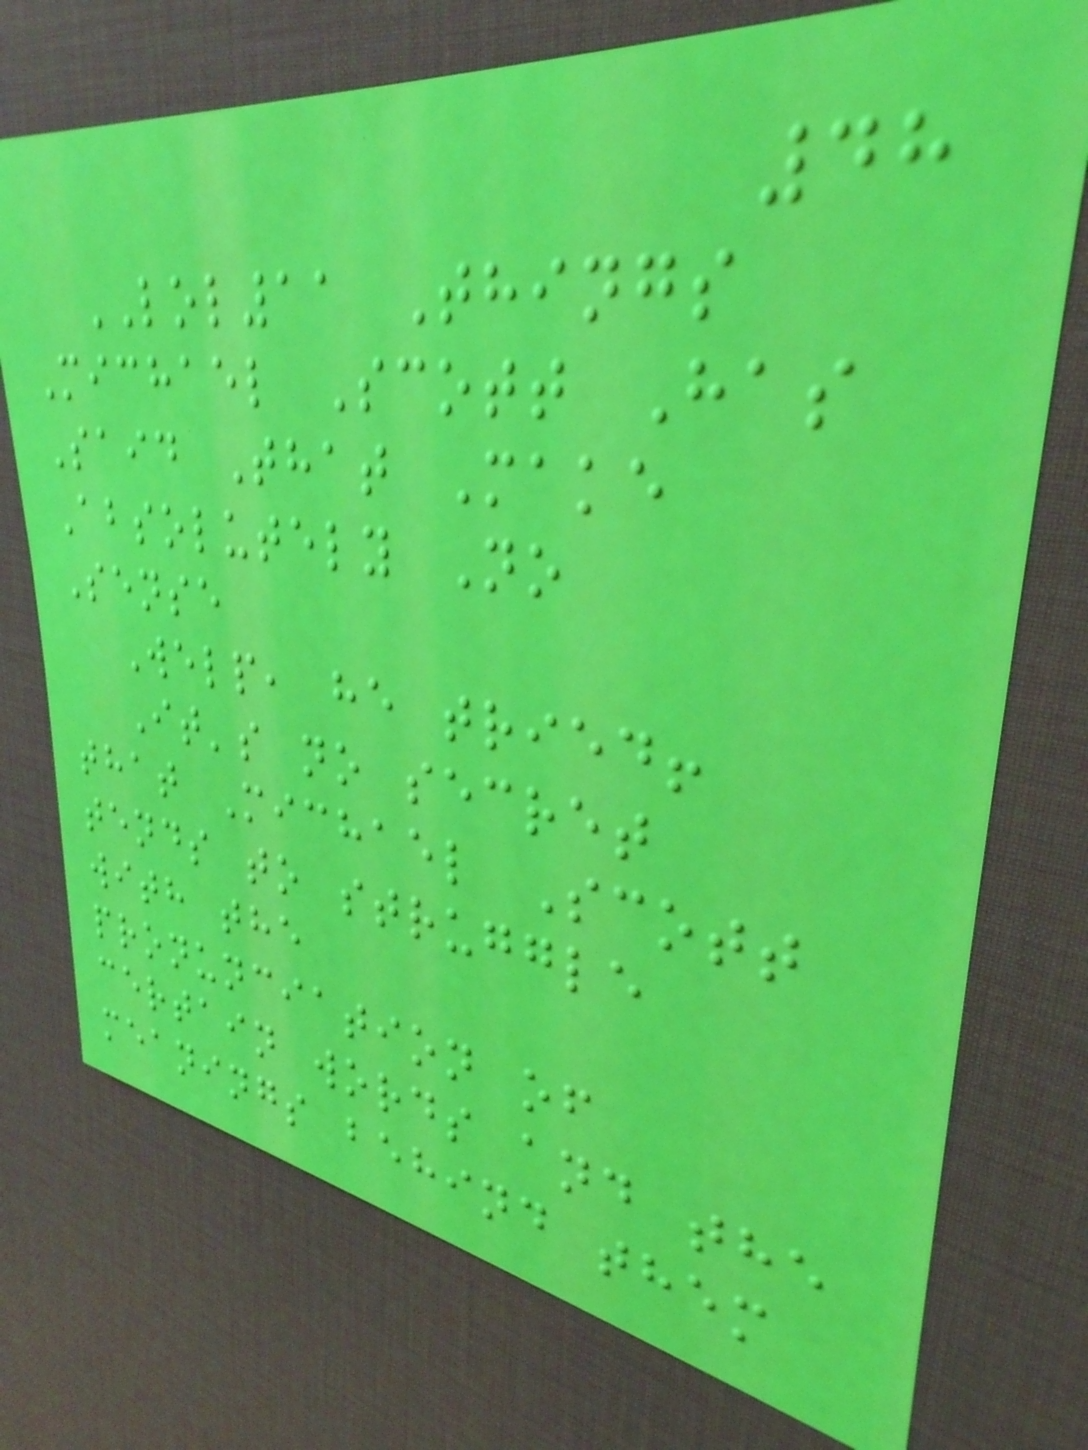48
LOL11 Things
Michael Scott Has
Said That Make
Absolutely No
Sense
Welp, he tried!
It's no secret
that Michael Scott
tends to struggle
with the
pronunciation of
certain words and the
meanings behind them
